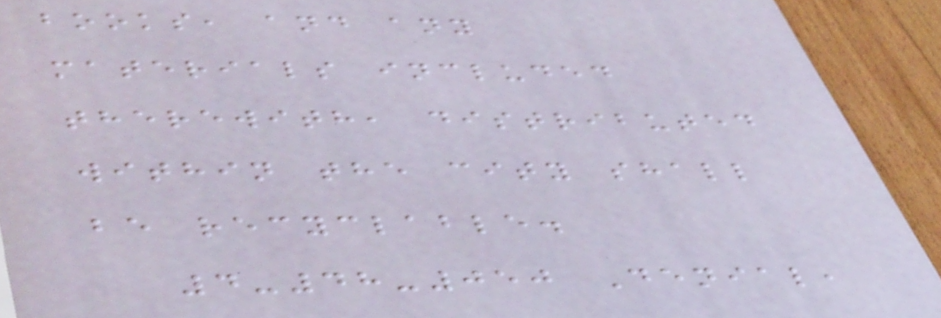books, and any
materials included
therewith, distributed
within the city shall
be recyclable.
4-48-050 Denial,
